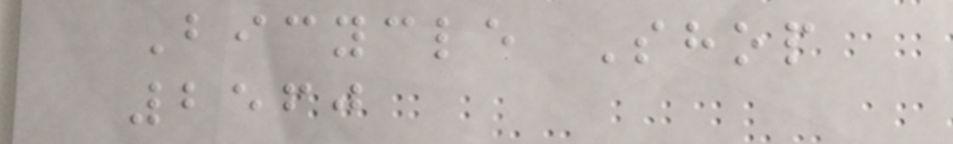Bicycle Shop
2560
